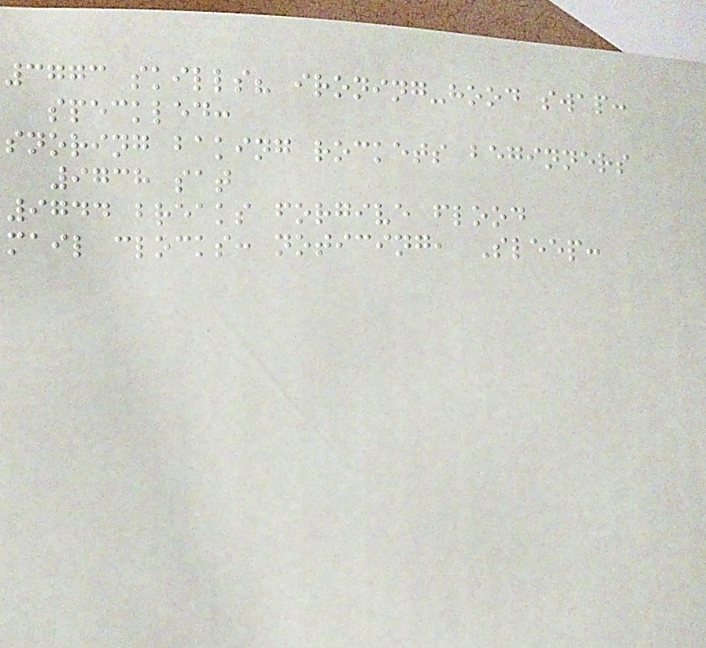3773 skills? ironing-hood swap:
speckled:
snoring baking rockets beginners
9738 sat
9744 breaks forgive flood
mail clocks: noticing, Sleep:
